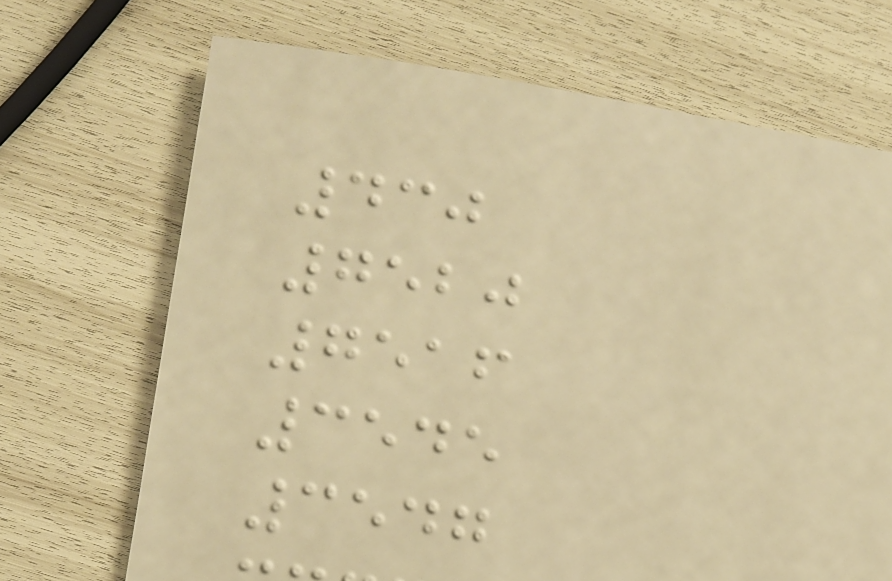430
7520
7516
3545
3547
